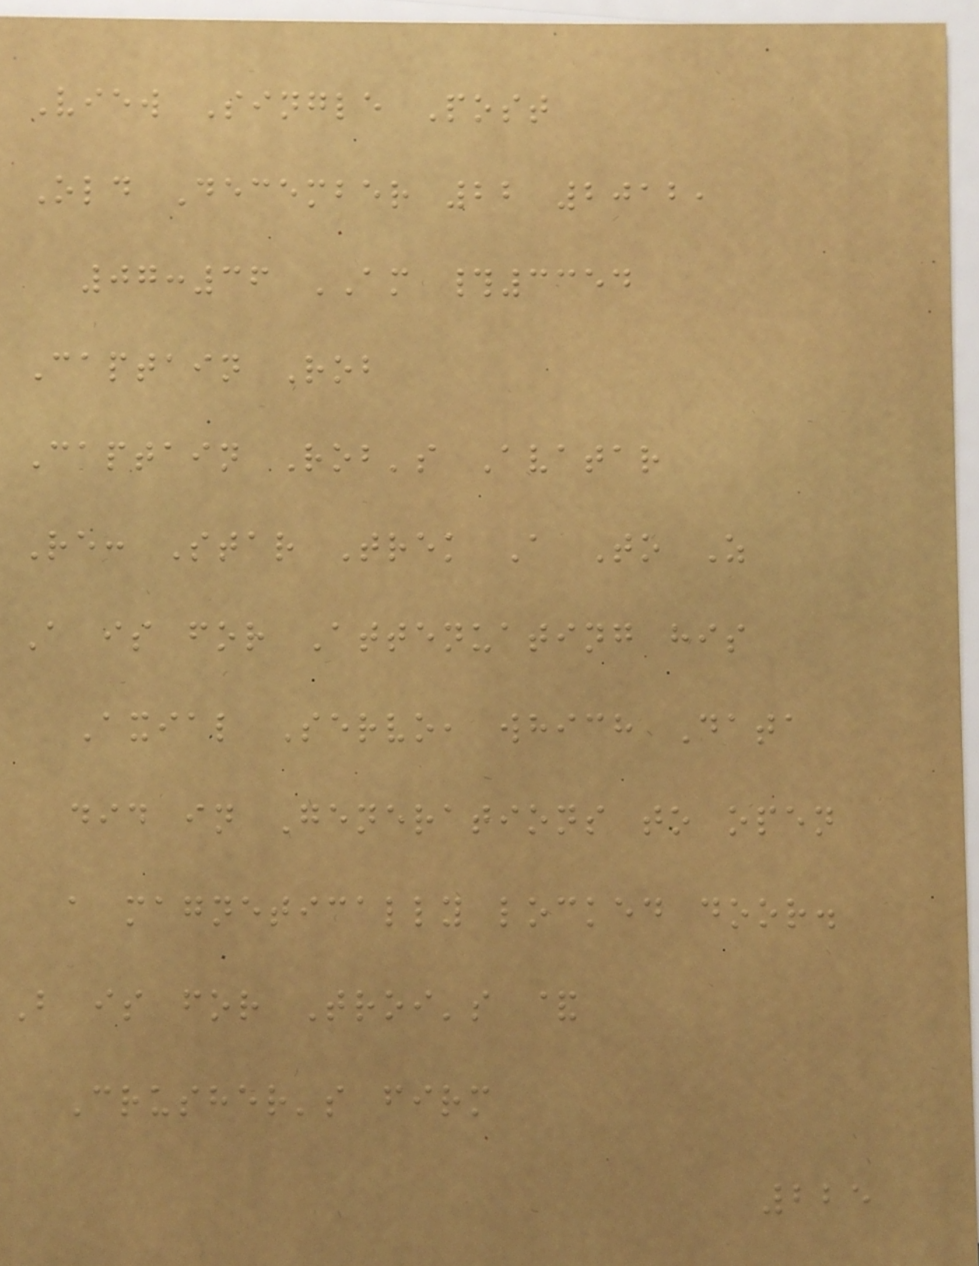View Single Post
Old December 22 2012,
07:36 AM #3354
Captain Rob
Captain Rob's Avatar
Re: Star Trek A To Z
A is for Attenuating his
Axial Servo, which Data
did in Generations to open
a magnetically locked door.
B is for Troi's &
Crusher's firm
225
